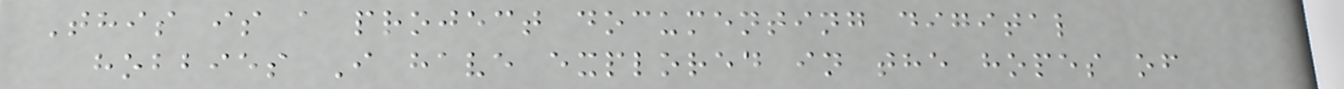This is a project documenting digital
hobbies I have explored in the hopes of
